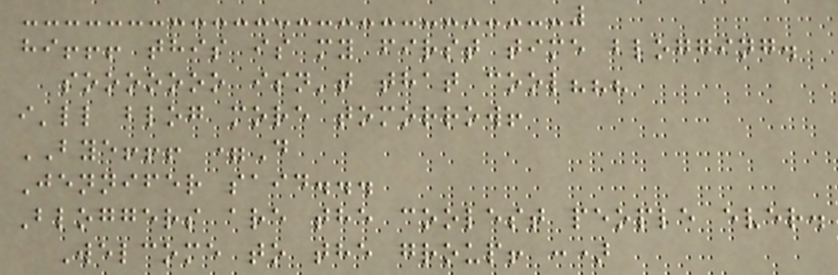hi!!! this is my first time blogging.
sooooooo isn't that cool???
i'll blog more tomorrow!
BYE!!! =D
Jennifer said...
Bloggers are the coolest people ever.
Welcome to the group! :)
